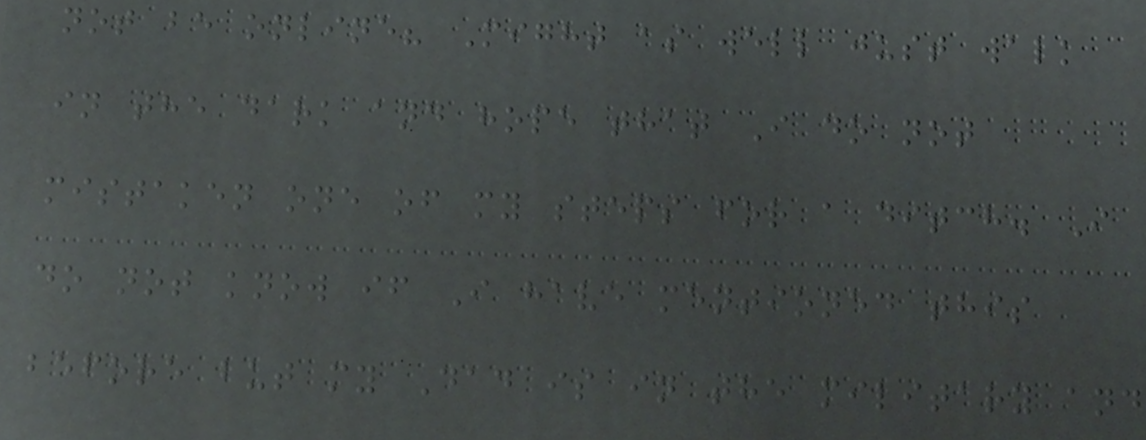not be online? Might as well just walk
in the dark and hope that I do not
mistaken one of my steps for a ditch. I
do not know if I have mentioned this
before but my Dad is in the military and
